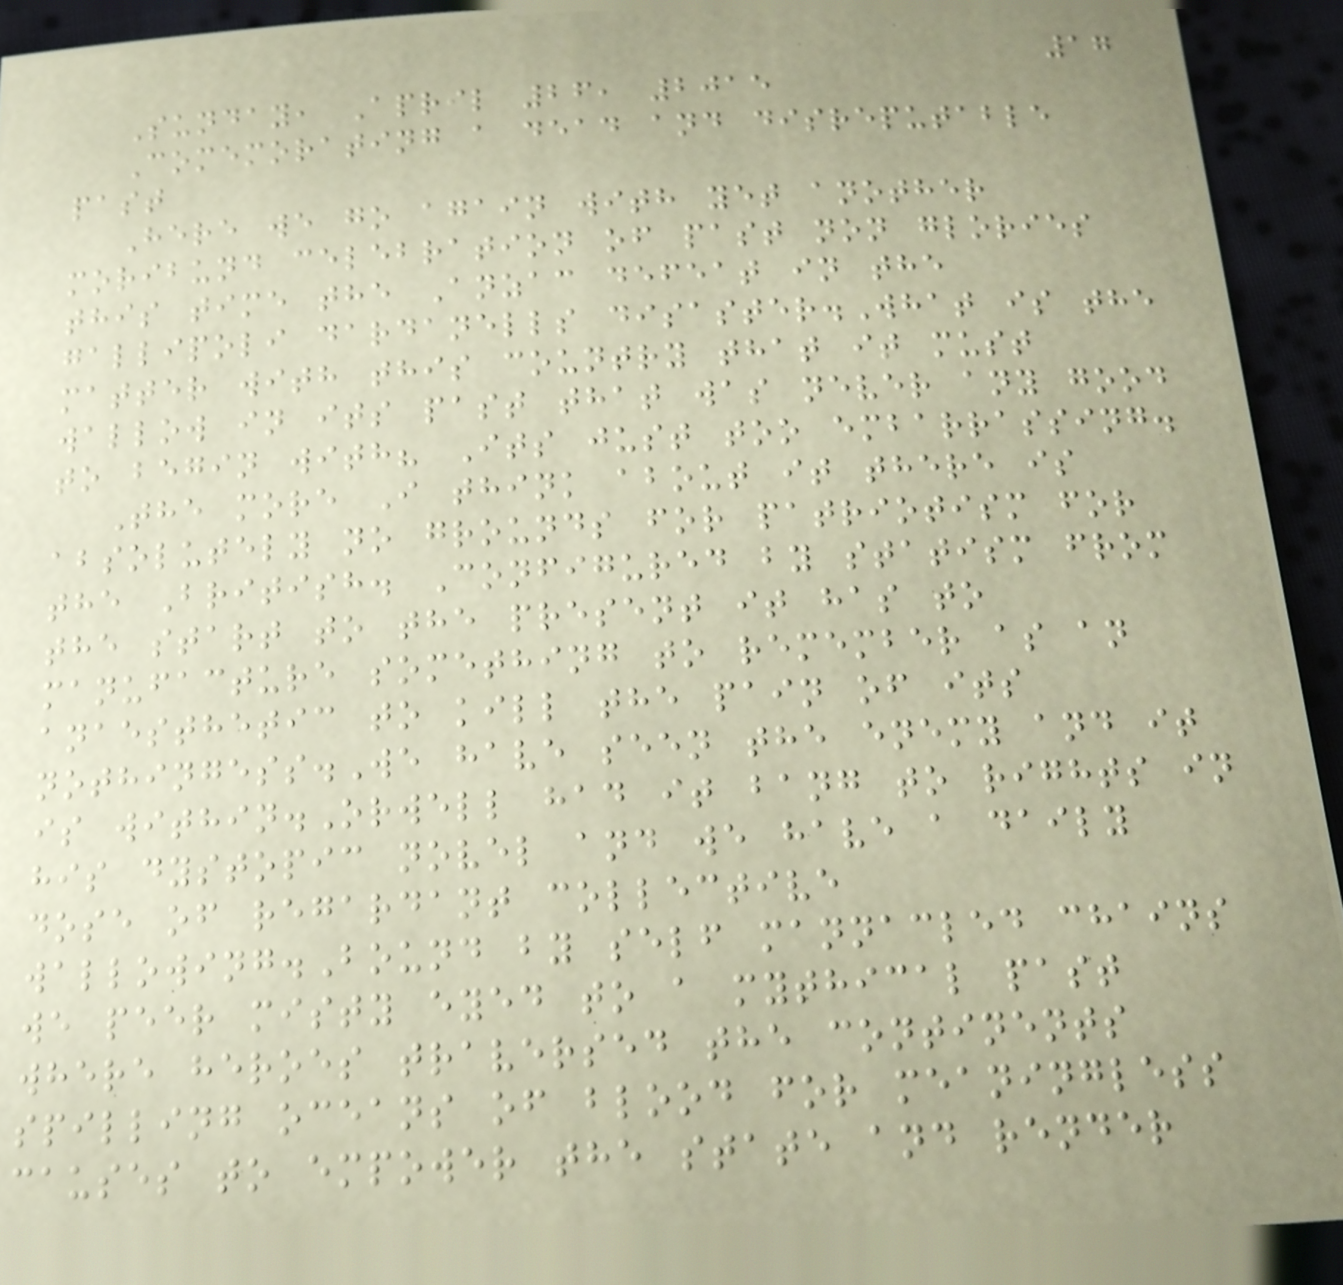17
Sunday, April 26, 2015
Comemorating a dead and disreputable
past
Here we go again with yet another
moribund celebration of past non glories
this time the Anzac defeat in the
gallipoli dardanells disaster.What is the
matter with this country that it must
wallow in its past that was never any good
to begin with? Its just too embarrassing.
The more I think about it there is
absolutely no grounds for patriotism for
the British. Configured by statism from
the start to the present it has to
manufacture something to remember as an
anaesthetic to kill the pain of its
nothingess.We have seen the enemy and it
is within.Orwell had it bang to rights in
his dystopic novel and we have a daily
dose of regardant collective
wallowing.Bound by self mannacled chains
we peer misty eyed to a mythical past
where heroes traversed the continents
spilling oceans of blood for meaningless
causes to empower the state and render
